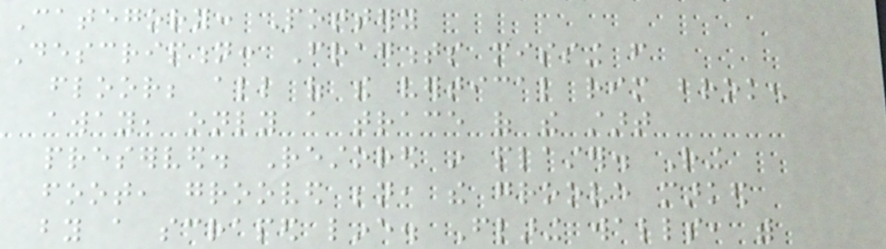Category: Pottery
Description: Fragments missing from
floor; all of the vertical rim broken
away, only a trace of the start
preserved. Restored in plaster. Ring
foot, grooved beneath, the groove marked
by a scraped line. Flaring walls, with
